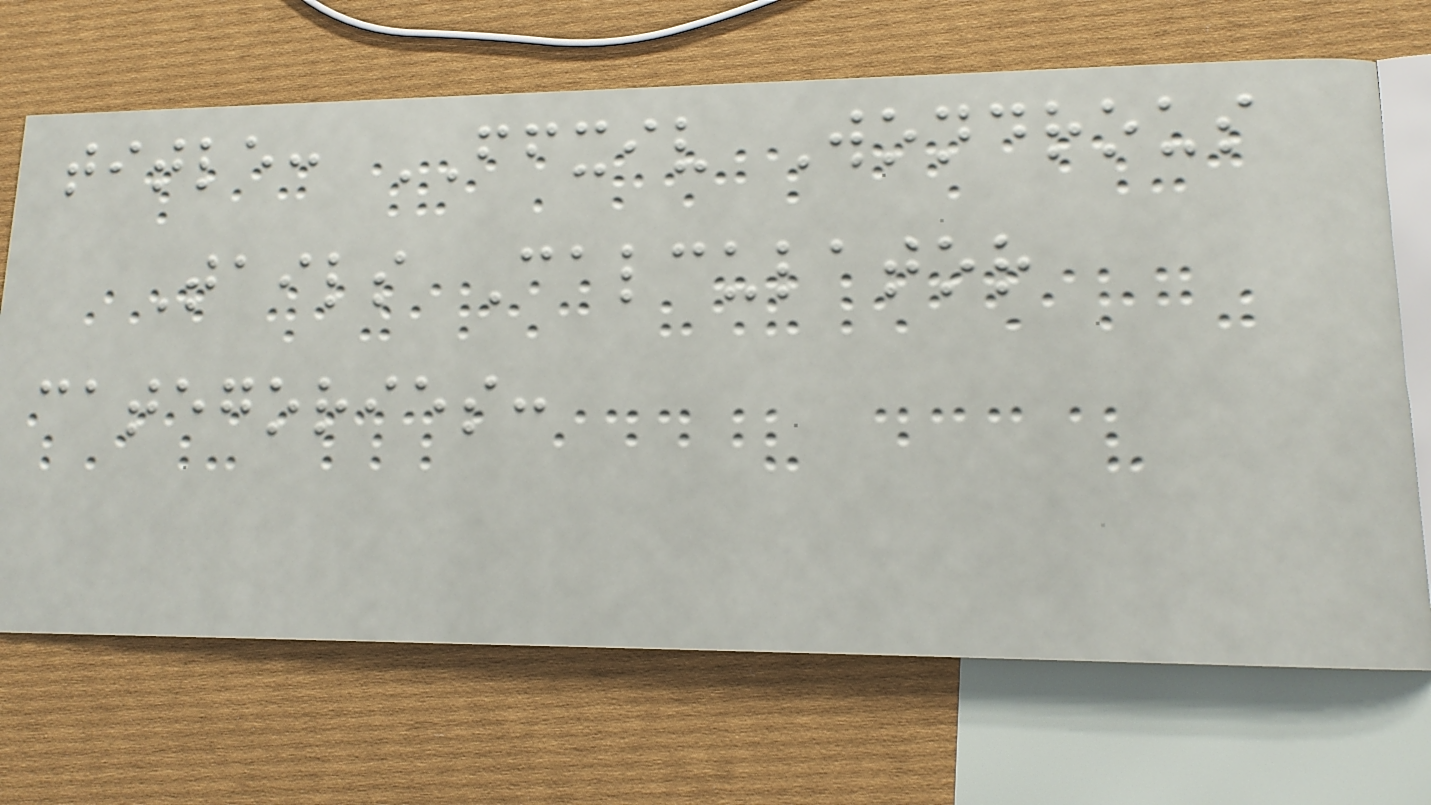title: FFXIV Wondrous
Tails Calculator
categories:
